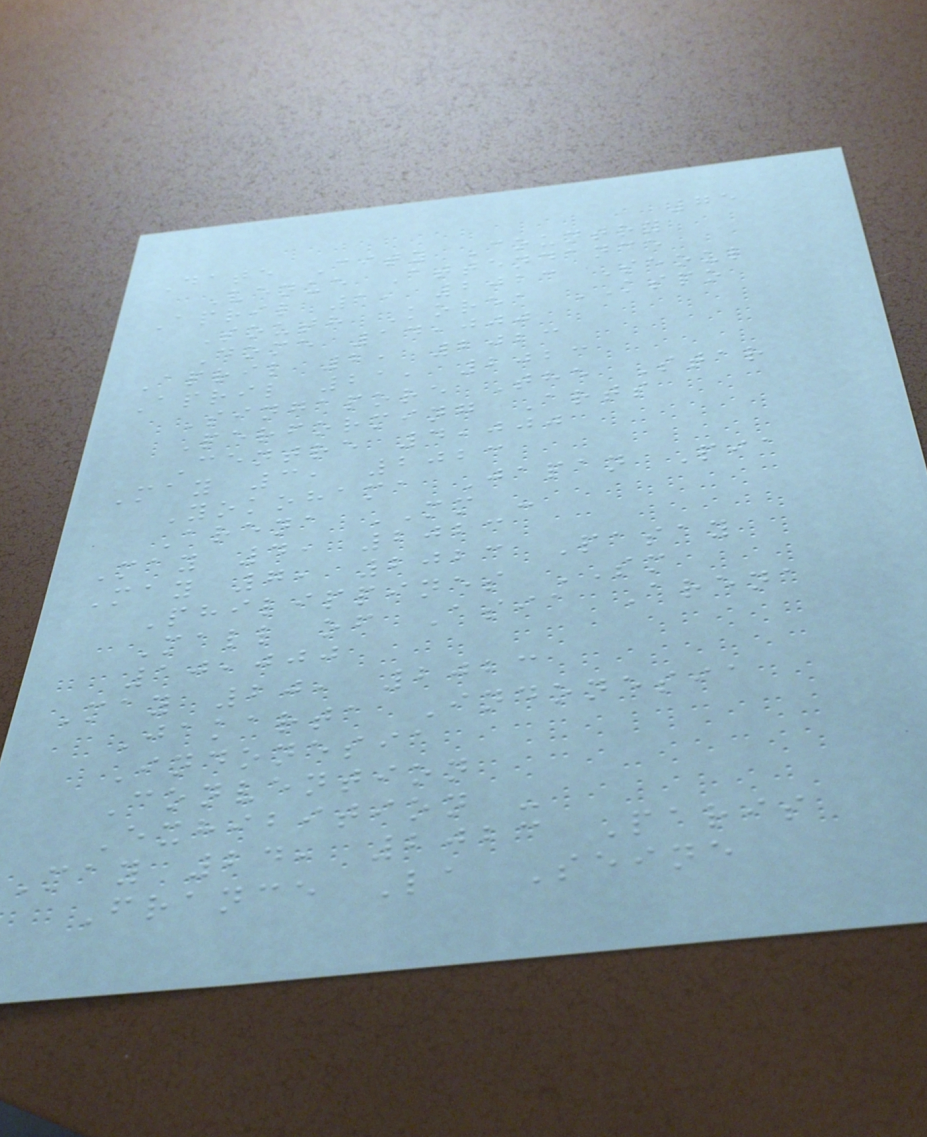75
Date City Country
Venue Attendance
April 1, 2023 Seoul
South Korea KSPO
Dome 14,000
April 2, 2023
April 21, 2023
Singapore The Star
Performing Arts
Centre 4,000
May 3, 2023
Yokohama Japan Pia
Arena MM -
May 4, 2023
May 7, 2023 Pasay
Philippines SM
Mall of Asia Arena
10,000
May 20, 2023
Jakarta Indonesia
Indonesia
Convention
Exhibition -
May 24, 2023 Paris
France La Seine
